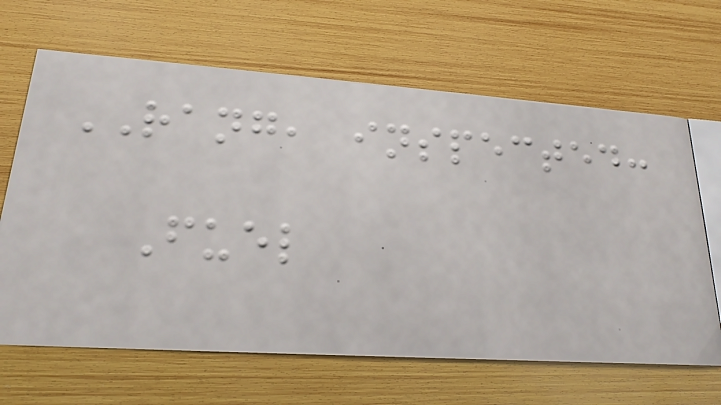RANG, inspected:
Fuel
